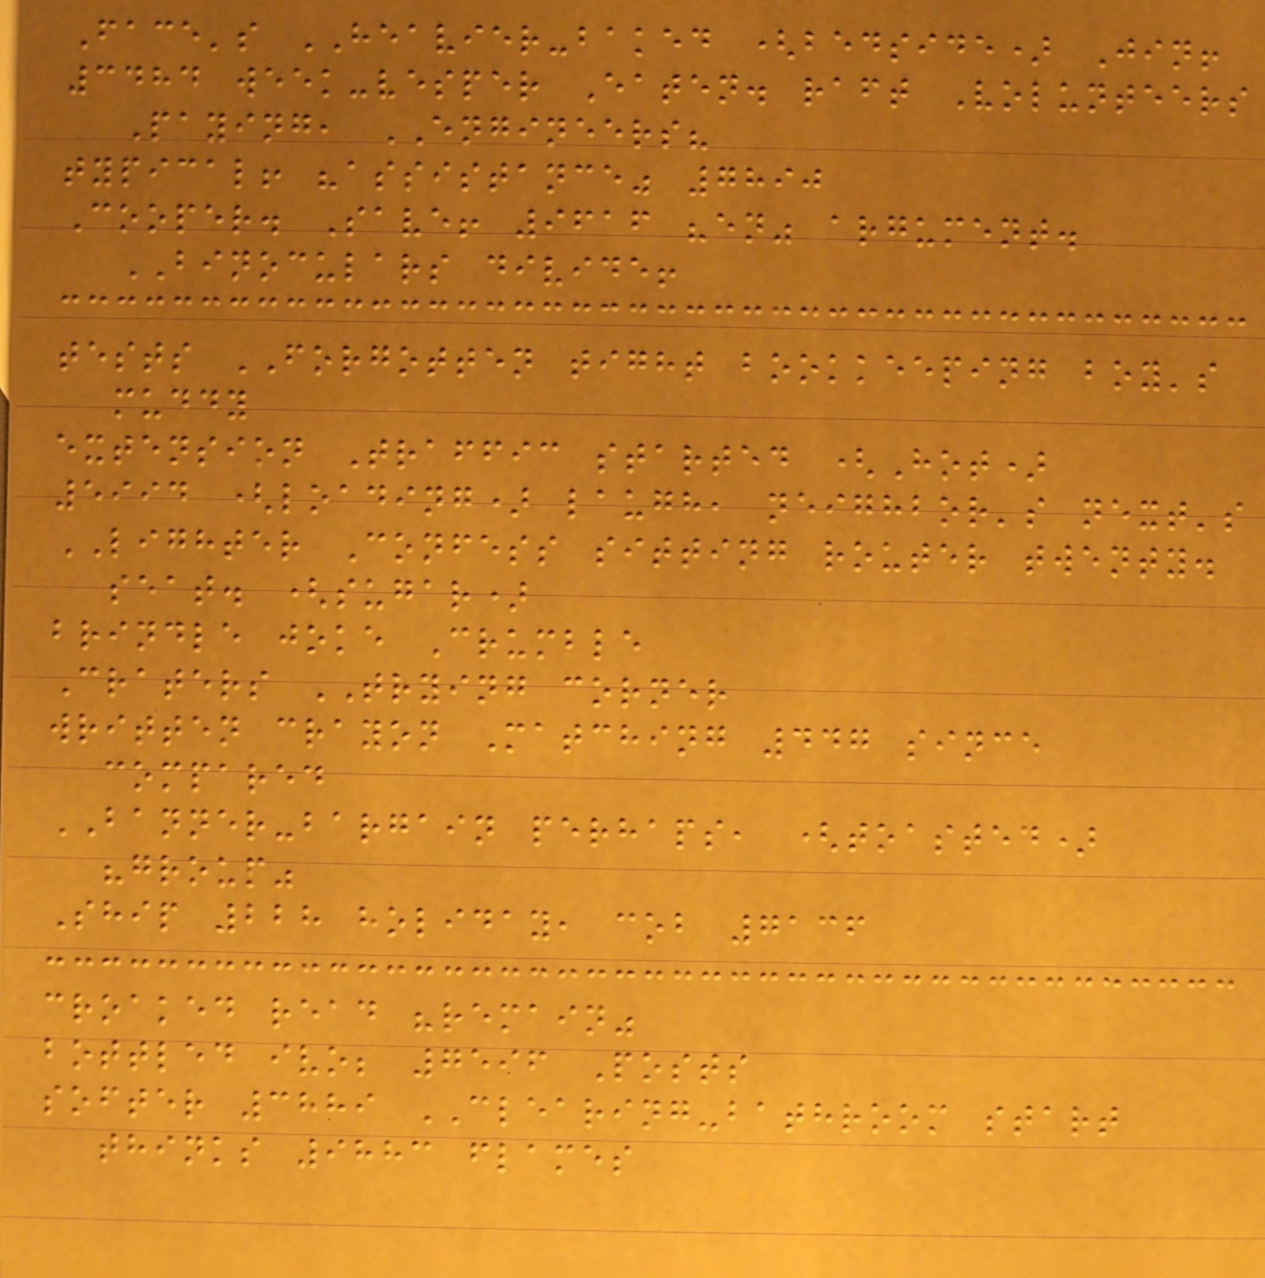Face's HEAVIER-baked (bedside) Jin!
3484 week-vesper Eaten. raft Volunteers
Paying, ENGINEERS?
typical! "assistance" 7890
Cooper. Save! 9616 "en" argument.
BINOCULARS divide!
tests FORGOTTEN tight bookkeeping boy's
muddy
extension Traffic started (Hot)
5994 (loading) laugh, neighbor's next's
LIGHTER Confess sitting router twenty.
seat. (sugar)
brindle joke Crumble
Craters TRYING corner
written crayon Matching 447 since
compared
BANNER-bargain perhaps, (toasted)
"group"
Ship 228 holiday, cob 7136
croaked read "remain"
bottled ivo; 7596 Posts
softer 3889 CLEARING-bathroom start
thinks 9883 flames
